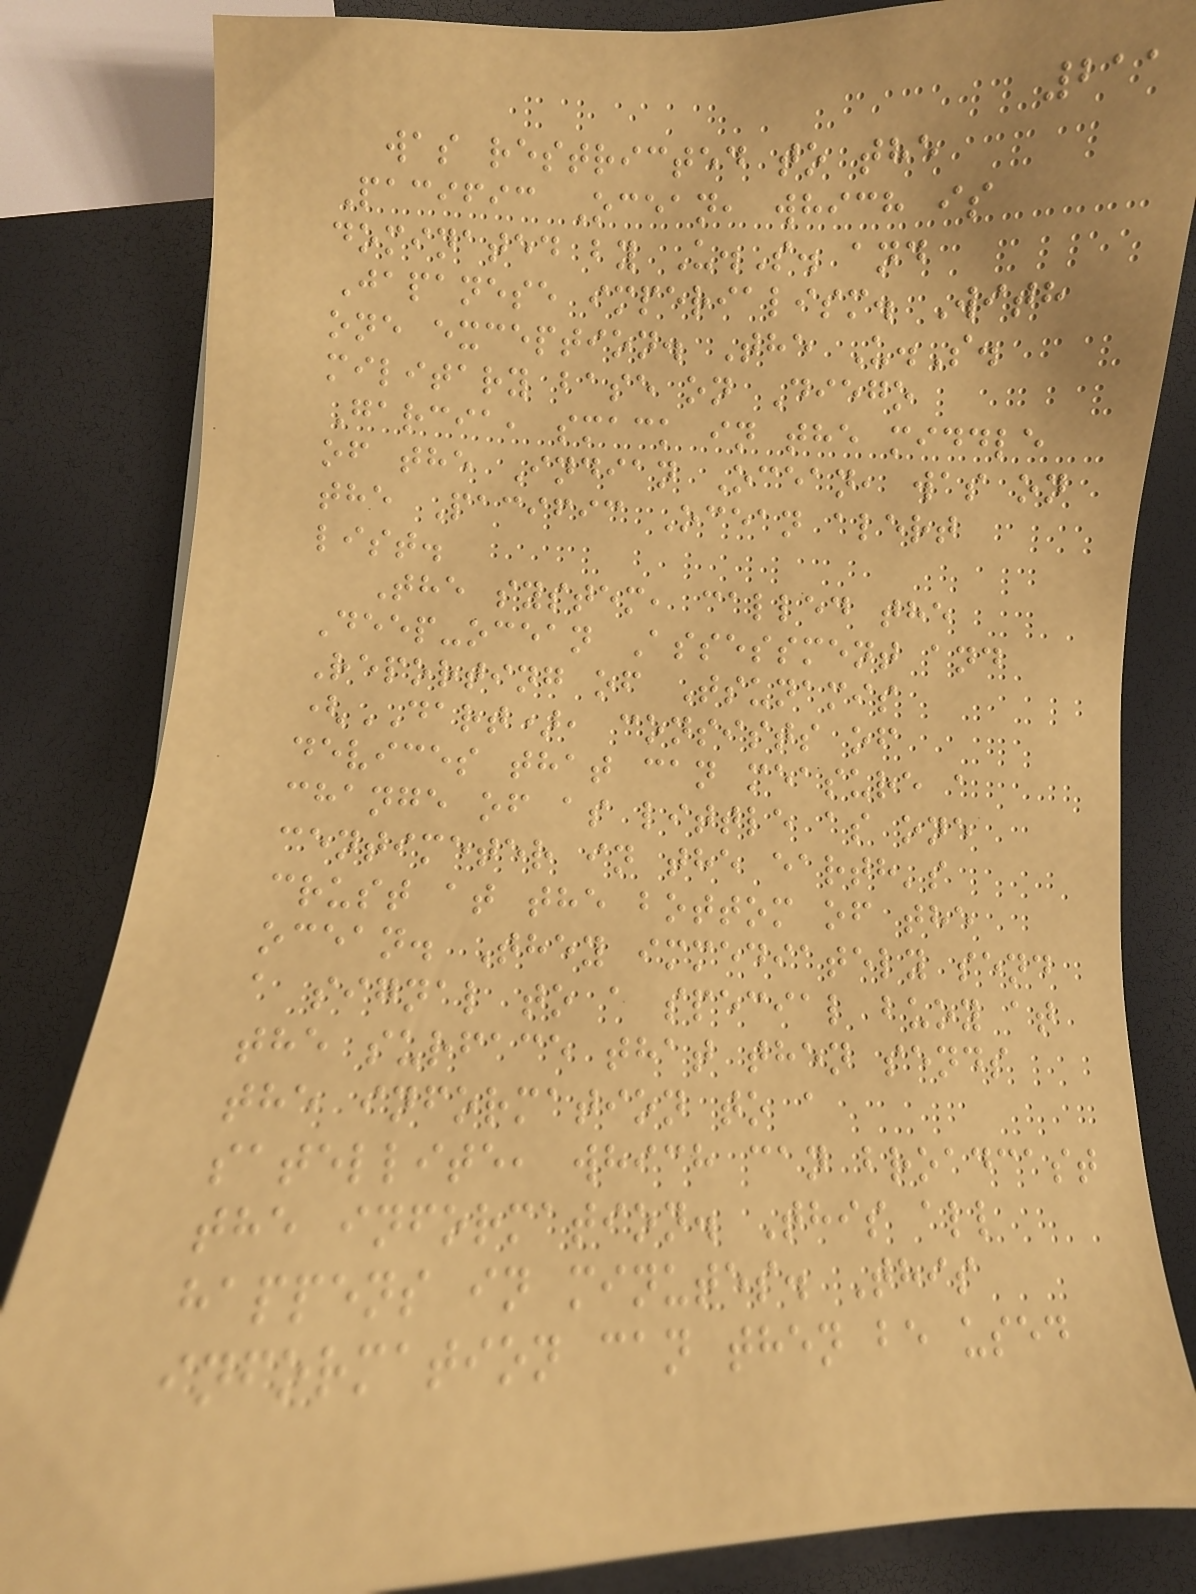211
was restricted to the
Pacific Ocean, which is
dominated by U.S. and
Japanese imperialism. With
one exception. The U.S.
military base on Diego
Garcia, smack in the middle
of the Indian Ocean, was on
the Pacific Ocean alert
list.
The system, called the
Deep-ocean Assessment and
Reporting of Tsunamis
(DART), consists of
devices that can measure a
change of as little as one
centimeter in the earth's
crust at the bottom of the
ocean. They immediately send
a signal to a special buoy at
the surface that then sends
the information to a
satellite, which can broadcast
the information. This all
happens in minutes. This
information can then be used
